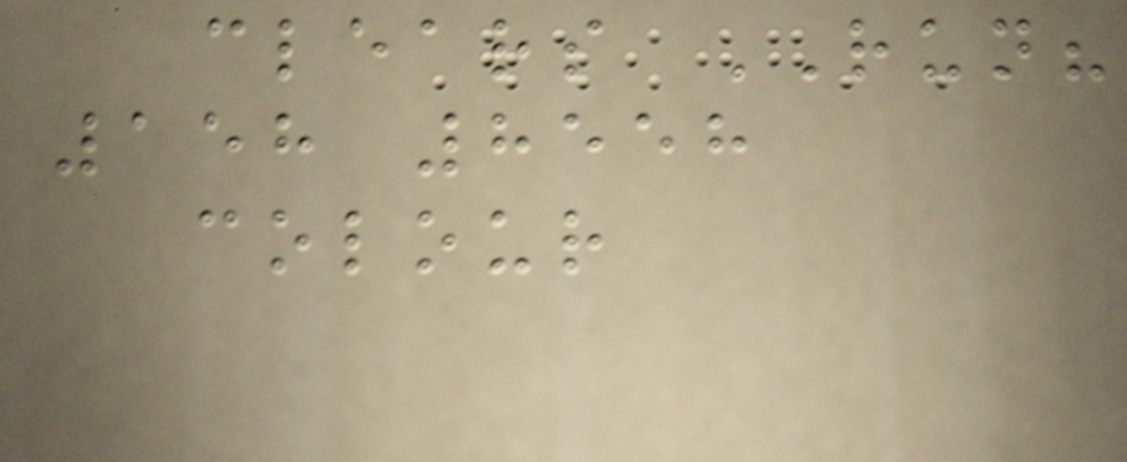clears RUN?
158 8558
colour
